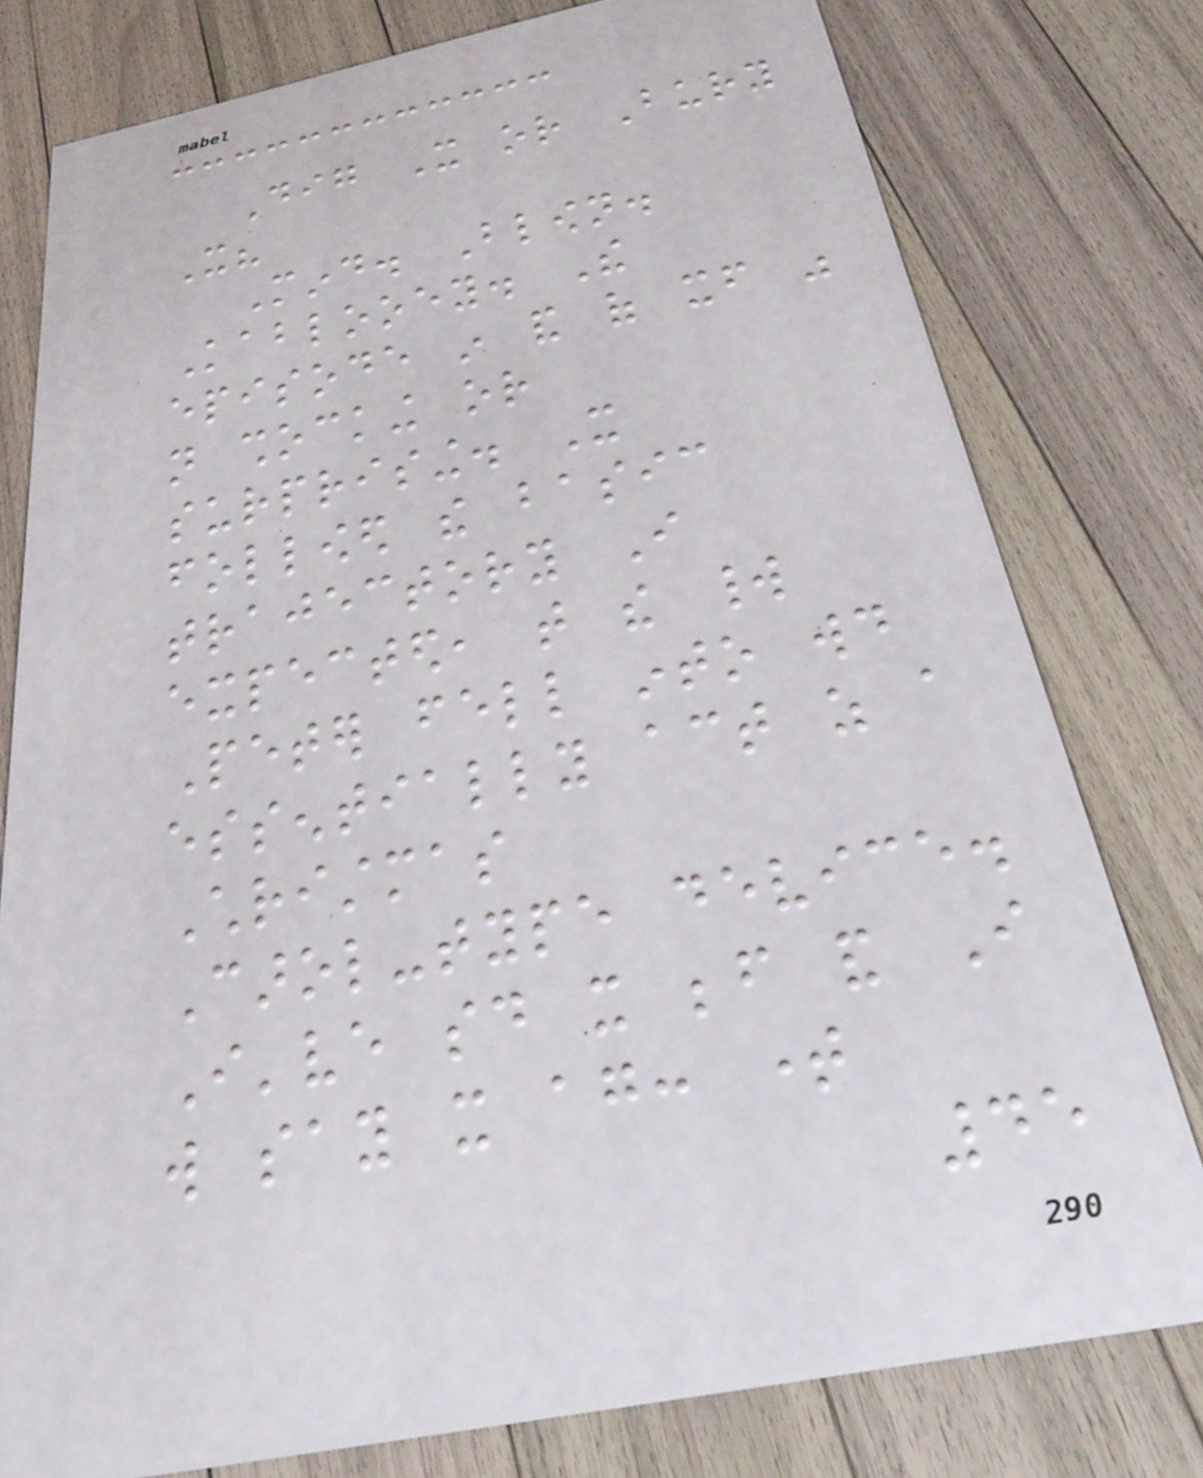Dig It or Bury
It?
Mind. Blown.
Kablooey. The
episode in and of itself was
not shocking or
surprising. It
followed the basic
trajectory I
expected, that the world
Peter fell into would
essentially act as a
Christmas
Carol-type device.
I've said it before and I
will say it again: time
45
